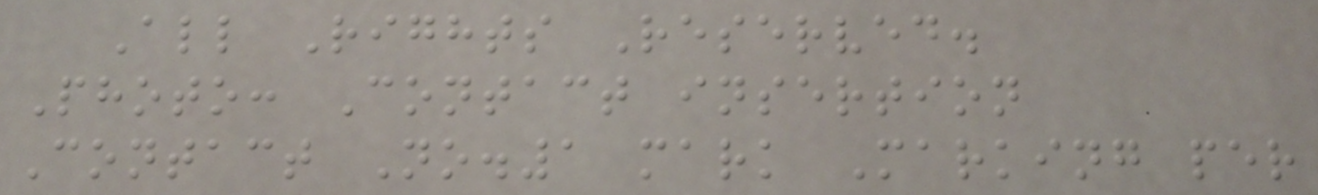All Rights Reserved.
Photo: Contact insertion
Contact No.1 mark Marking per
